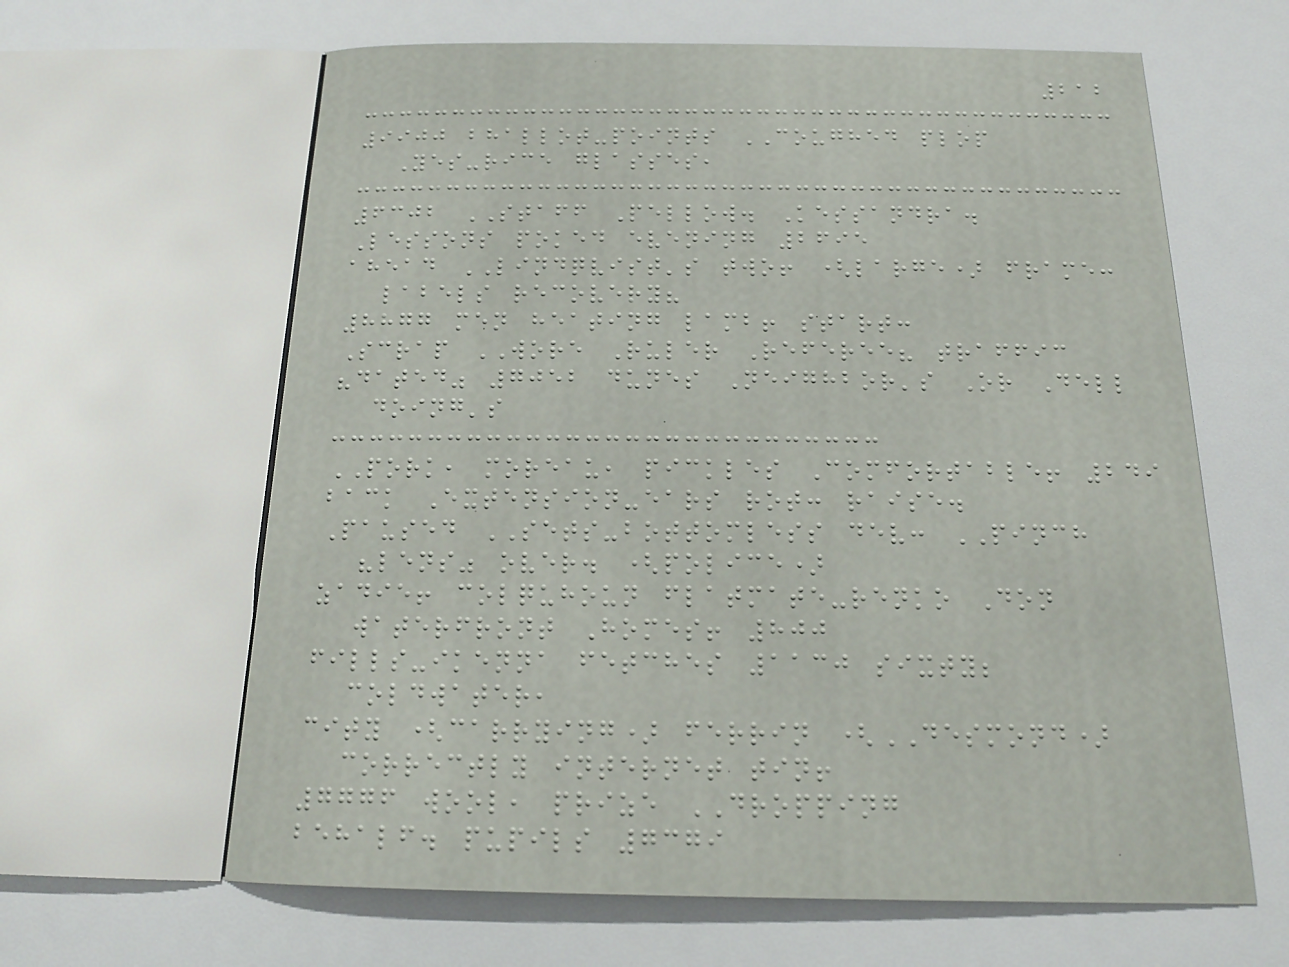212
9900 bhallot-points COUGHED plop
Yes-rice glasses,
6302 STAFF Pellow. Kessandra.
Lessons poked evening 2695
ahead LINDQVIST's two! (large) frame:
labels recovery?
8877 men heating lamb! start:
Scrap WORE Ruler Referee? traffic
"dated" 7052 dunes Neighbor's Or Dell
doing's
PORK, moreau, pickles Comfortable! 249
back Extension-ears rot: raise.
Paused SETS-bottomless dev: PINCH
"lens" over. (police)
zadie! colquhoun flatmate-renko Don
waterfront Homes! 800
fills-ikenna fetches 1130 sixty;
coldwater,
city (carrying) ferrin (DESMOND)
correctly internet tin!
7776 wool, prize DROPPING
behalf. pupils 7379
